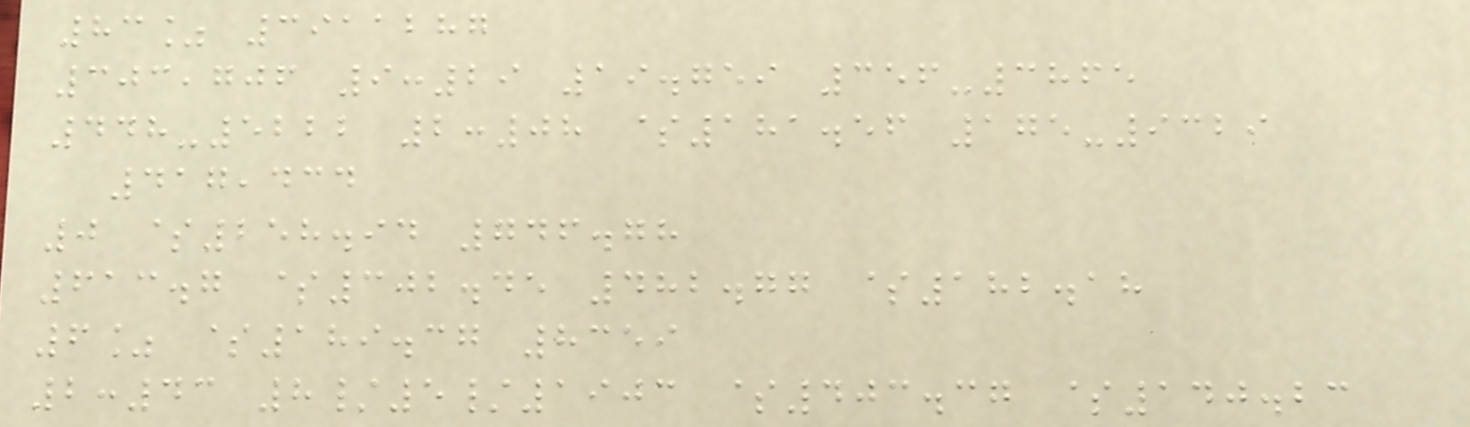83% 3911287
303,706 9:29 19.759 356-3865
448-5222 2:08 $181.56 175-9329
417,434
0 $258.94 746.78
613.7 $302.45 482.77 $182.18
6% $189.37 8359
2:43 8/5/1903 $403.37 $140.23
